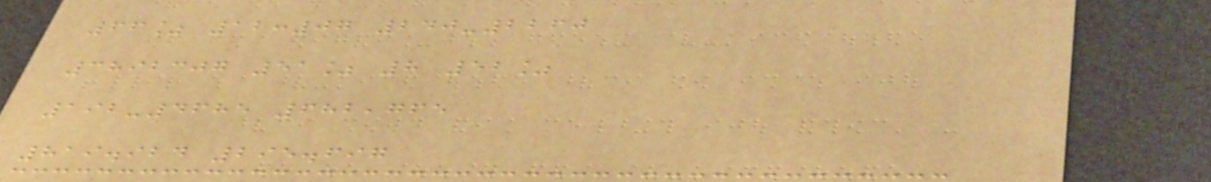66% 12:07 240-2260
3892307 51% 8 52%
192-4685 682,765
819.924 295.697
